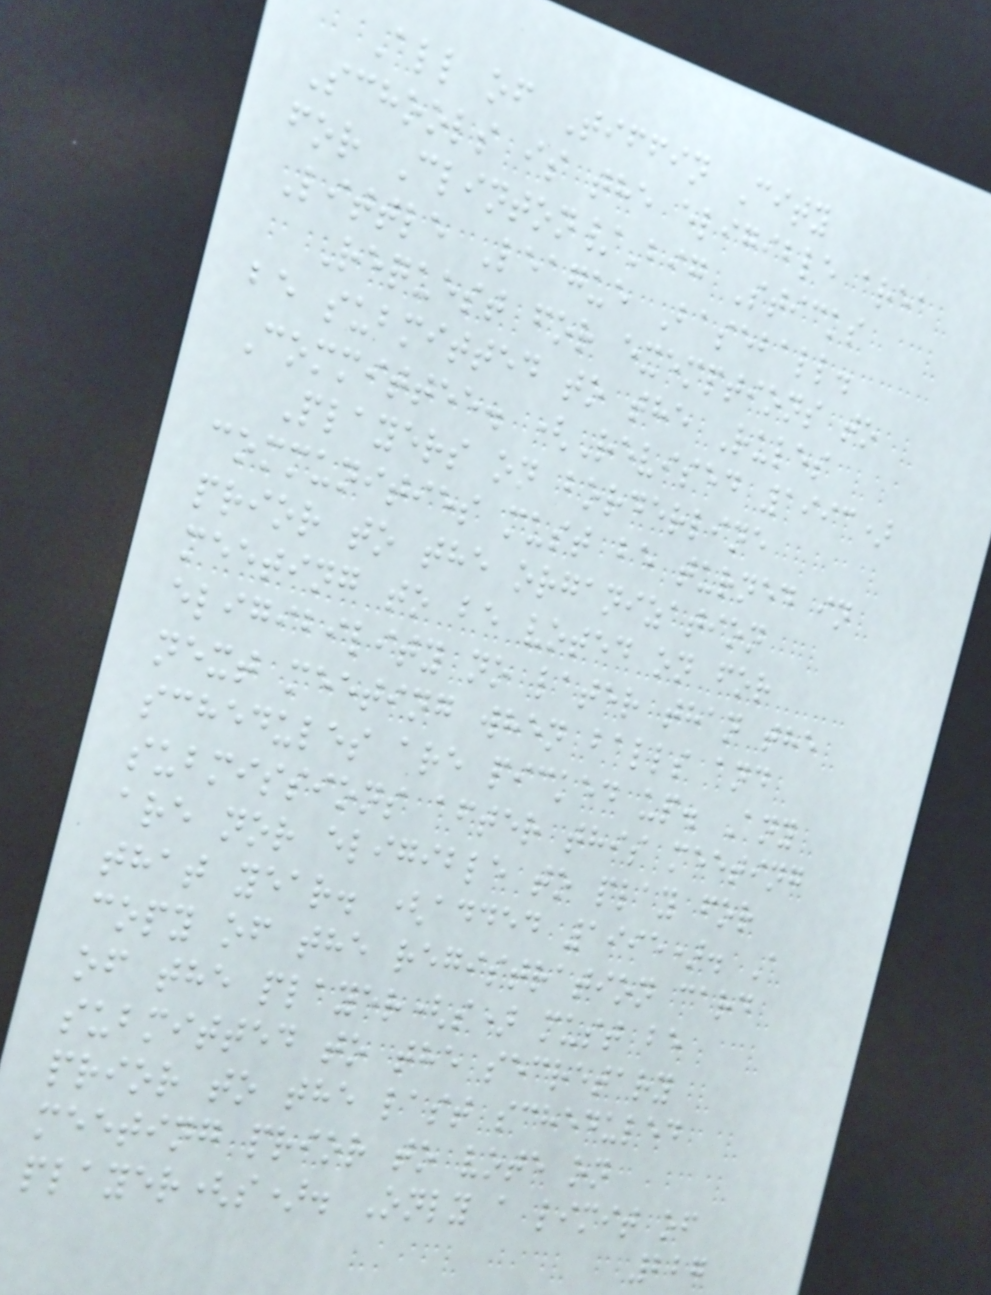All of Tiffin City
Schools is the eligible area
for Clinton/Big Sticks
Little League Baseball.
Request for exemptions to
be submitted to the Rules
Committee. (Revised 1993)
Players on borderline
communities must be turned in
prior to the organization
meeting to be voted on for
eligibility no later than the
next meeting when balls and
schedules are picked up. Any
submissions after this meeting
are nor eligible to play for
that year. (added 1995). A
copy of the registration card
of the player(s) must be
submitted to the secretary
prior to the last scheduled
meeting prior to vote on
player(s). Only a limit of
227
